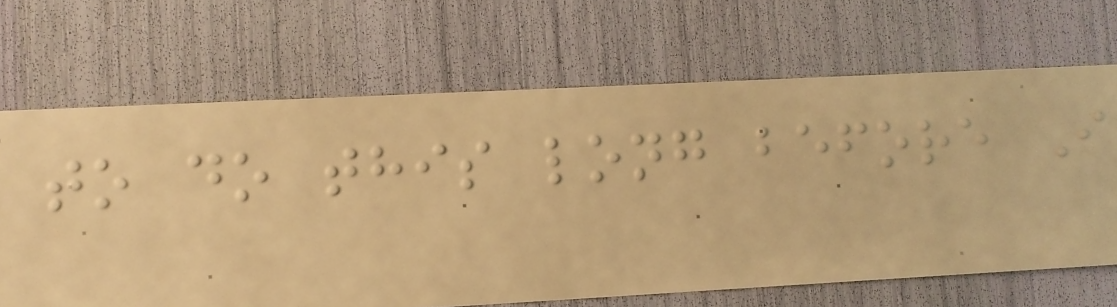to do this long before I
